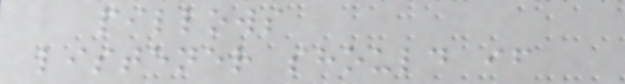pillows
listener should if
